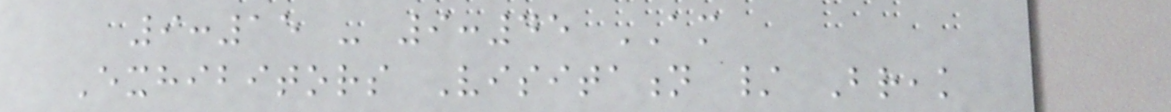9:15 - 9:45 AM
Exhibitors Visitation / Break
